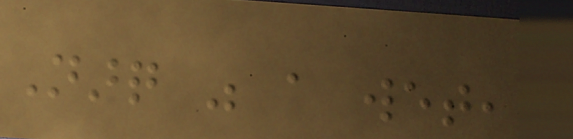Narq was a wet,
